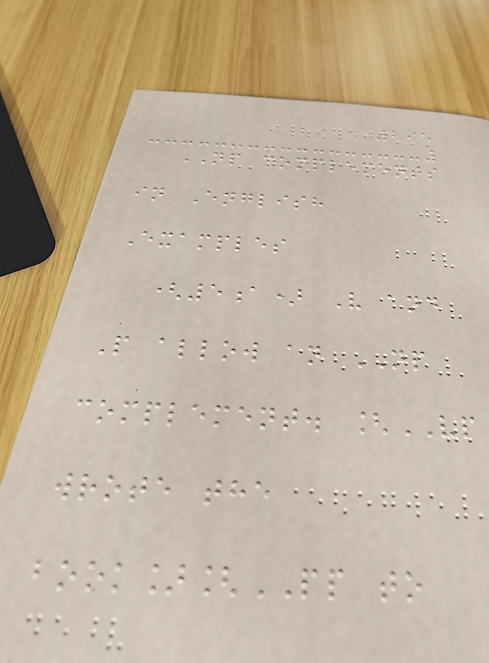295
NP complements
in English
Examples
(5a) V and
P allow an NP
complement. [VP
wrote the
book][PP to
